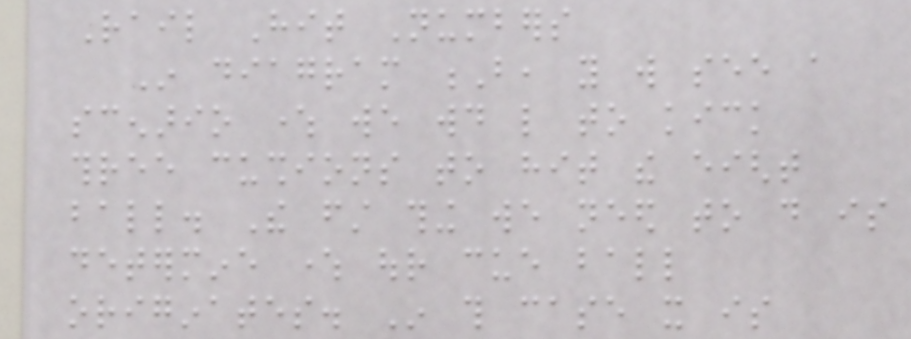Rail Hit Numbers
In diagram B, you will see a
scenario where we would like to kick
three cushions to hit the eight
ball. The first thing we need to do is
determine where our cue ball
originates. In this case it is
